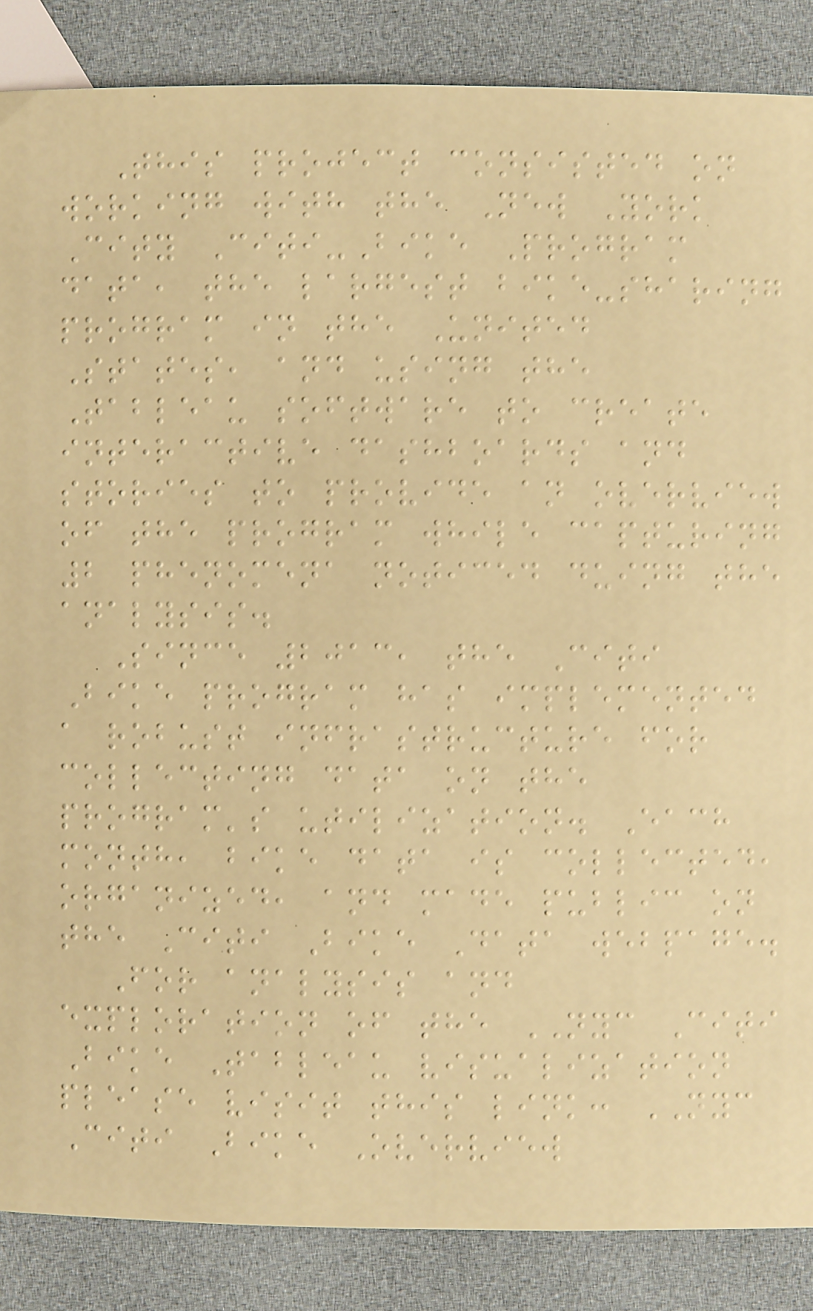This project consisted on
working with the New York
City Citi-Bike Program
data, the largest bike-sharing
program in the United
States, and using the
Tableau software to create
interactive dashboards and
stories to provide an overview
of the program while capturing
2 phenomena noticed duing the
analysis.
Since 2013, the Citi
Bike program has implemented
a robust infrastructure for
collecting data on the
program's utilization. Each
month, bike data is collected,
organized, and made public on
the Citi Bike Data webpage.
For analysis and
exploration of the NYC Citi
Bike Tableau visualization
please visit this link: NYC
Citi Bike Overview
